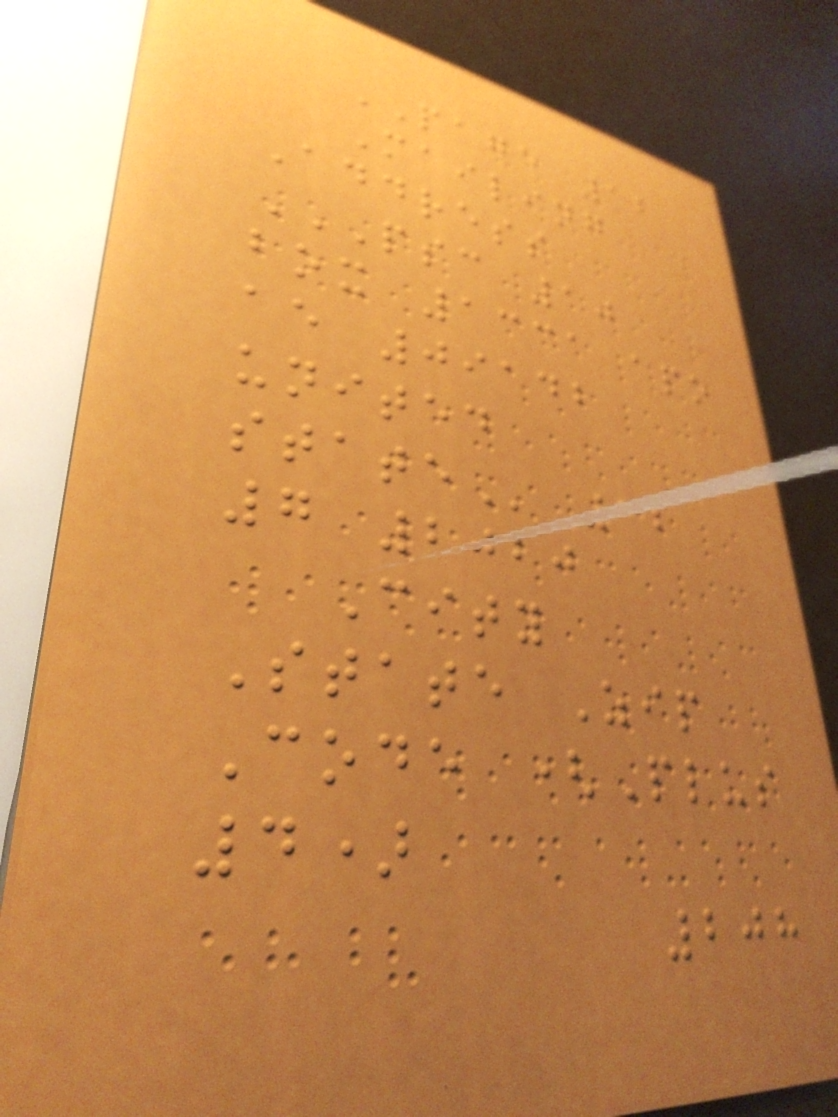PAGE 12
Mailing
Address
PSC 10
BOX 1331 APO
AE 09142
UNITED
STATE 12
7 2020
City
State Zip
Code (Plus
4)
208
